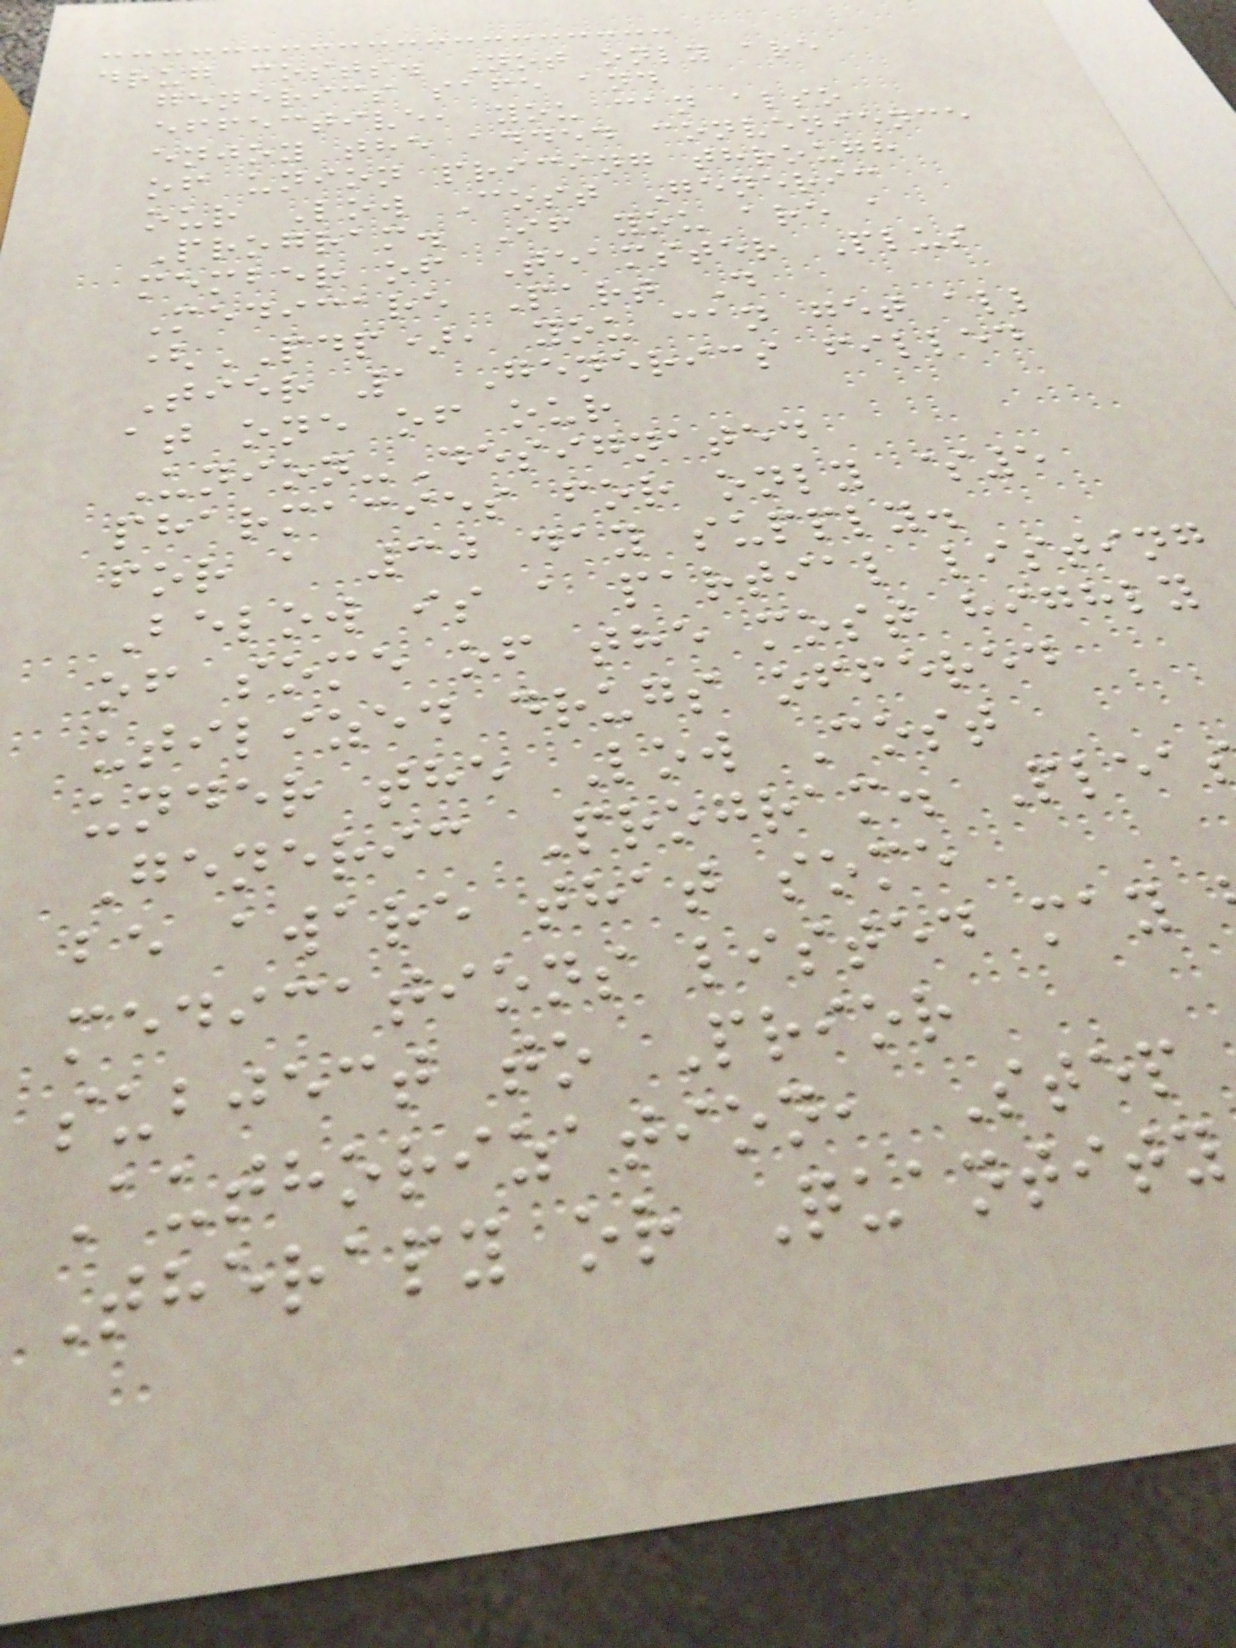drug costs. Not only are
generics safe and
effective, you can also
enjoy the added convenience
of union pricing through
our Low Cost Generic
Program. If you are a
member of Teamster Plus
Medicare Part D
(PDP), you can get all
Tier 1 Generics filled
at one of our
Union-Designated
pharmacies for only $5
for a 30 day supply.
Below is a partial listing
of some of the most highly
utilized drugs offered
under the Low Cost
Generic Program. Plea
be aware that some
medications listed may
subject to Prior
Authorization, Step
Therapy or Quantity
